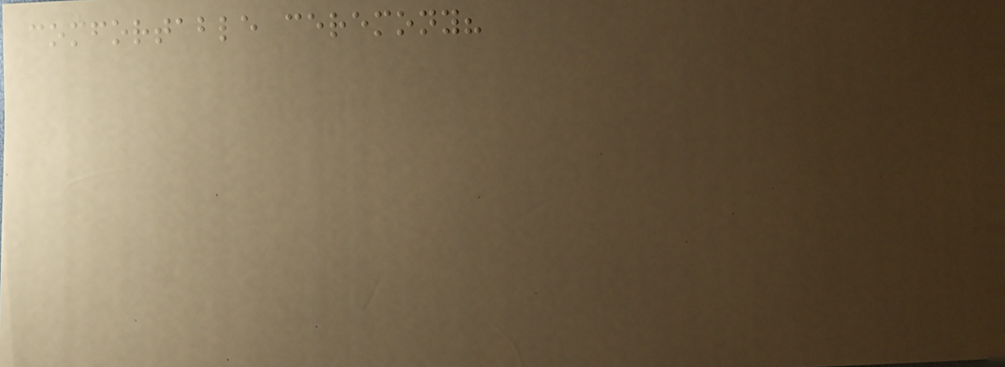comfortable ceremony?
